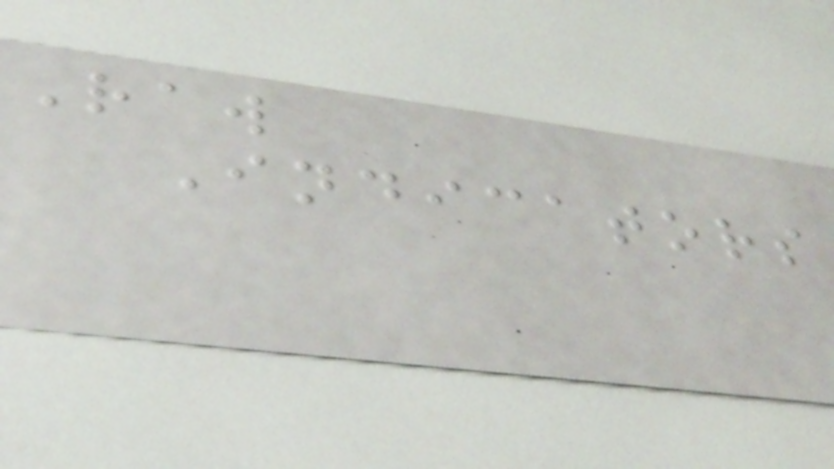Raw
Indicators
